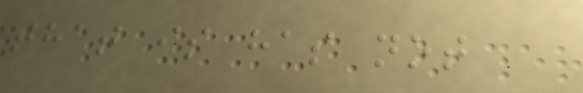that is has not
